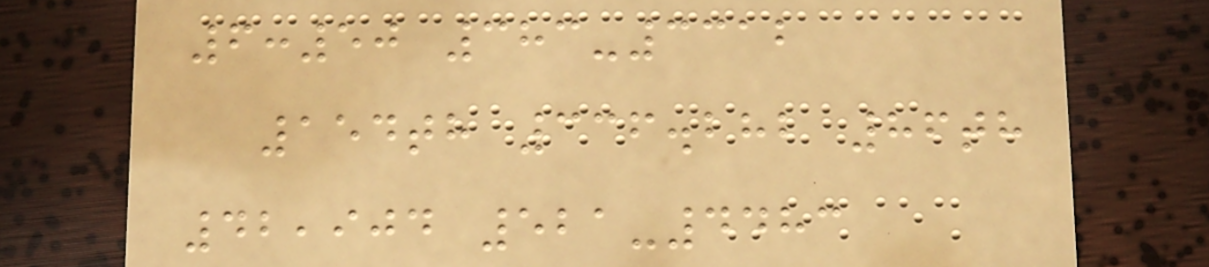6:50 383-3312
154th 336.282 86th
42,904 521-4483
